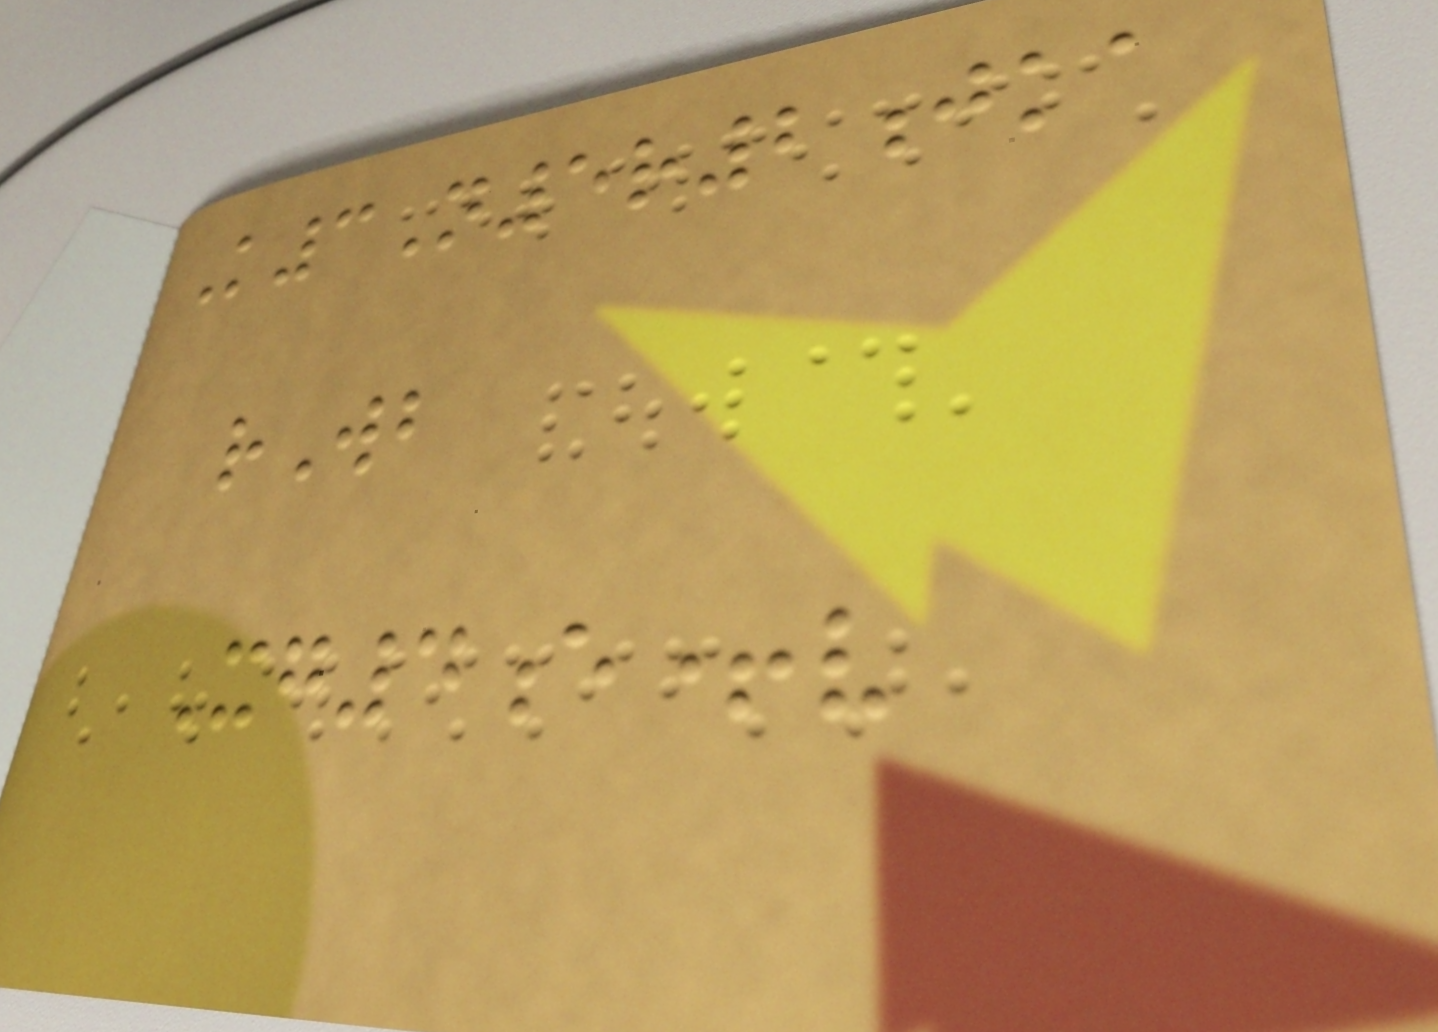K3N5r2jka
rWb
Xg4e+v
